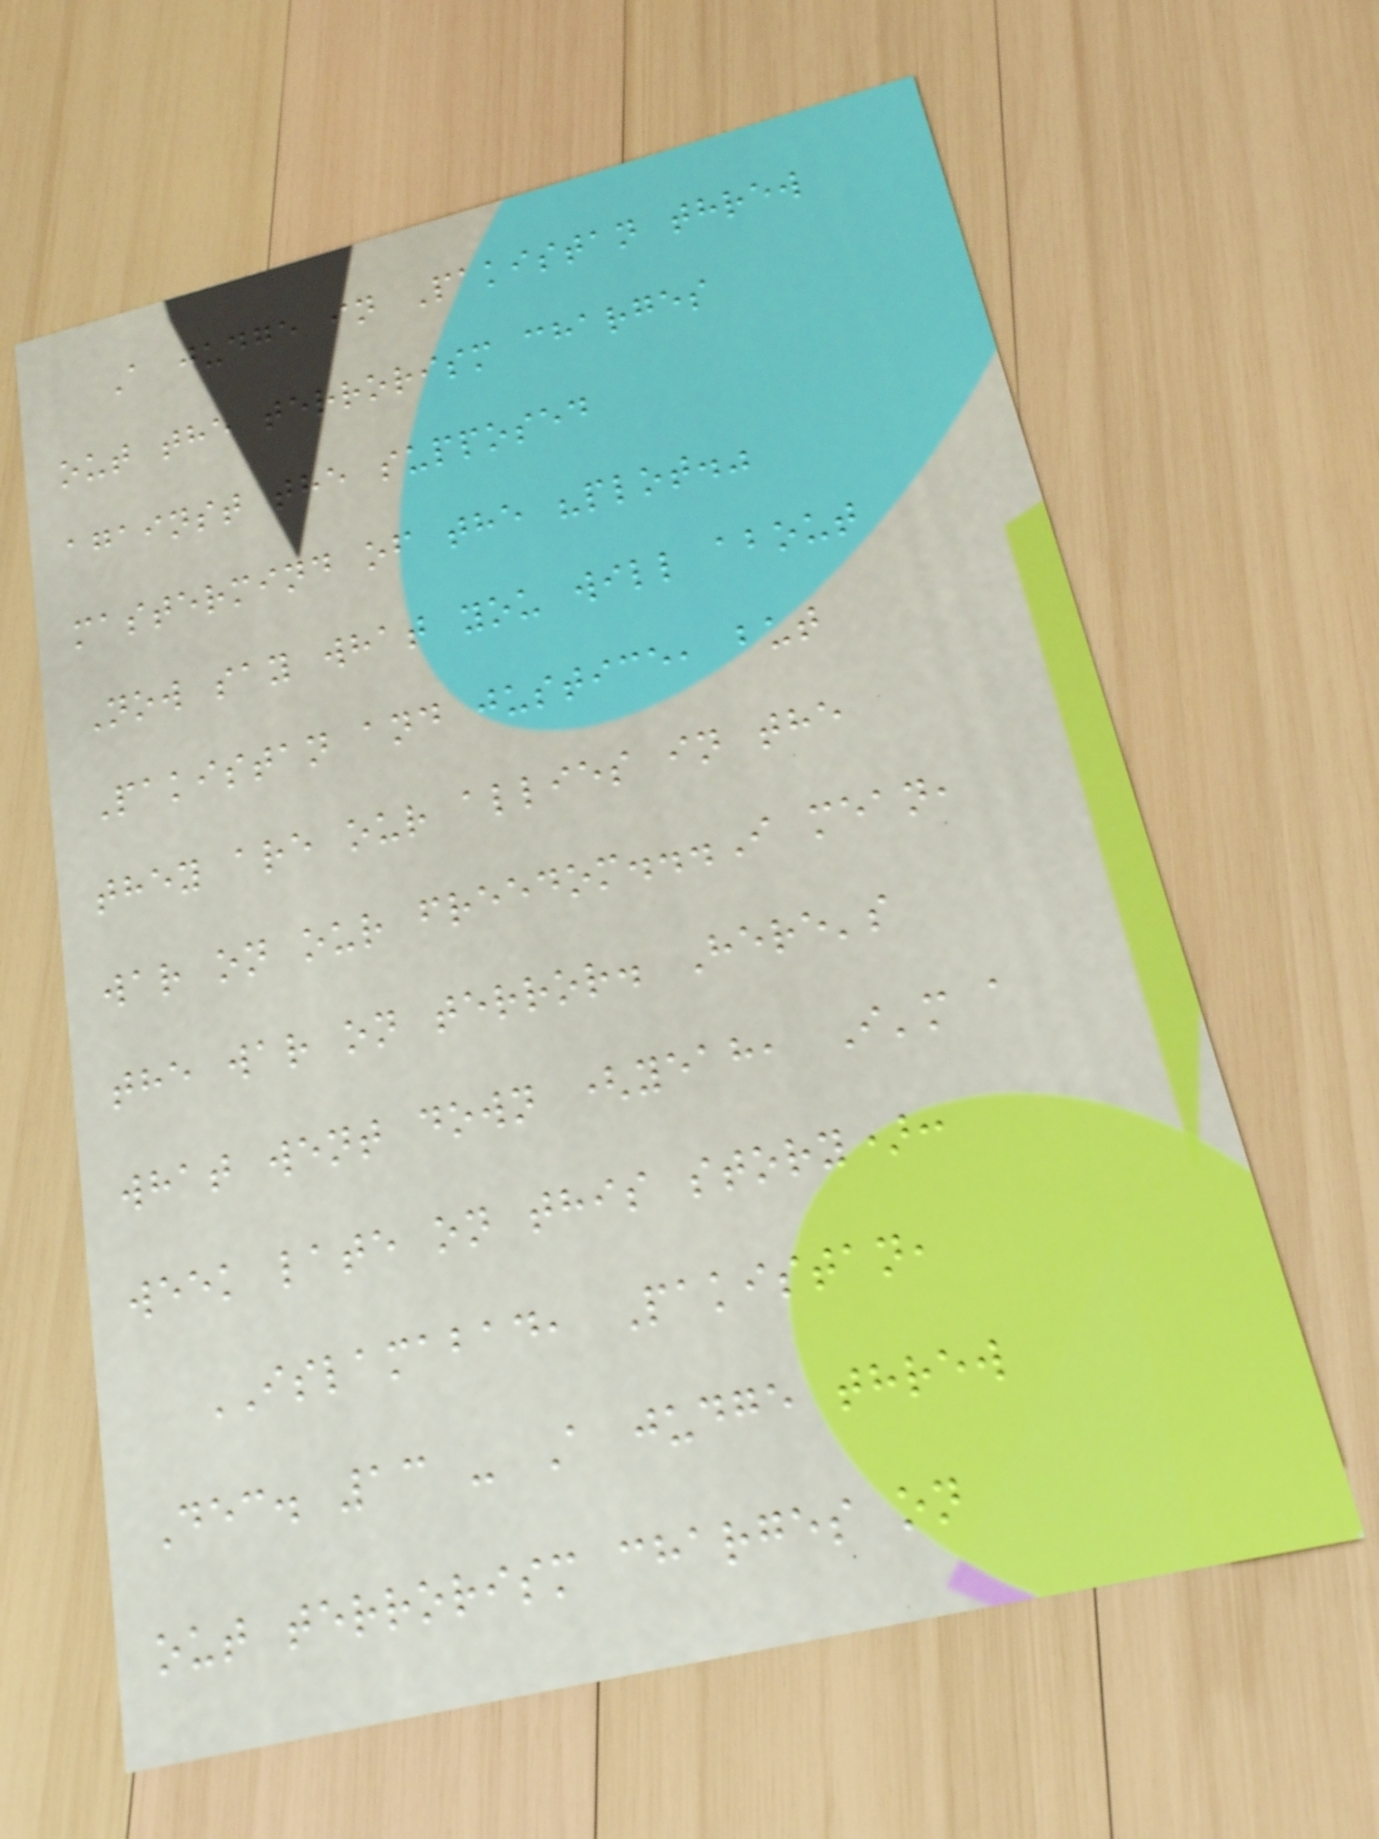A judge in Pakistan threw
out the terrorism charges
against the supposed
mastermind of the "plot."
Now say what you will about
Pakistan and justice, but
they are our allies in the
war on our freedom...I mean,
the war on terror. Here's
what went down (yeah, I'm a
week late on this story):
ISLAMABAD, Pakistan,
Dec. 13 - A judge threw
out terrorism charges on
